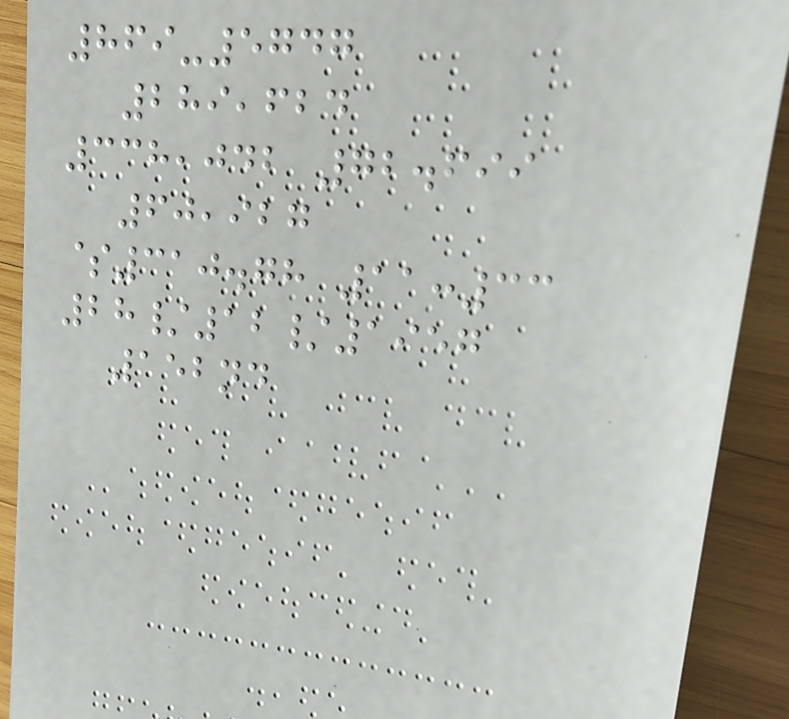869-5747
289,624
338,042 72.699
60,927
$310.78 11:33
28/12/1957
152nd
